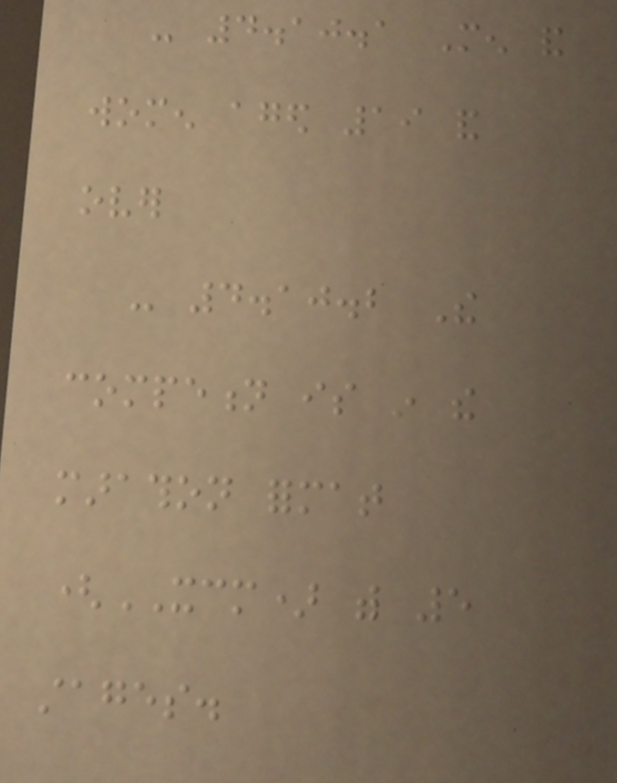- 4.10.1 Men and
women aged 19 and
over
- 4.10.2 The
competion is in the
marathon format
(XCM) with 5
stages.
